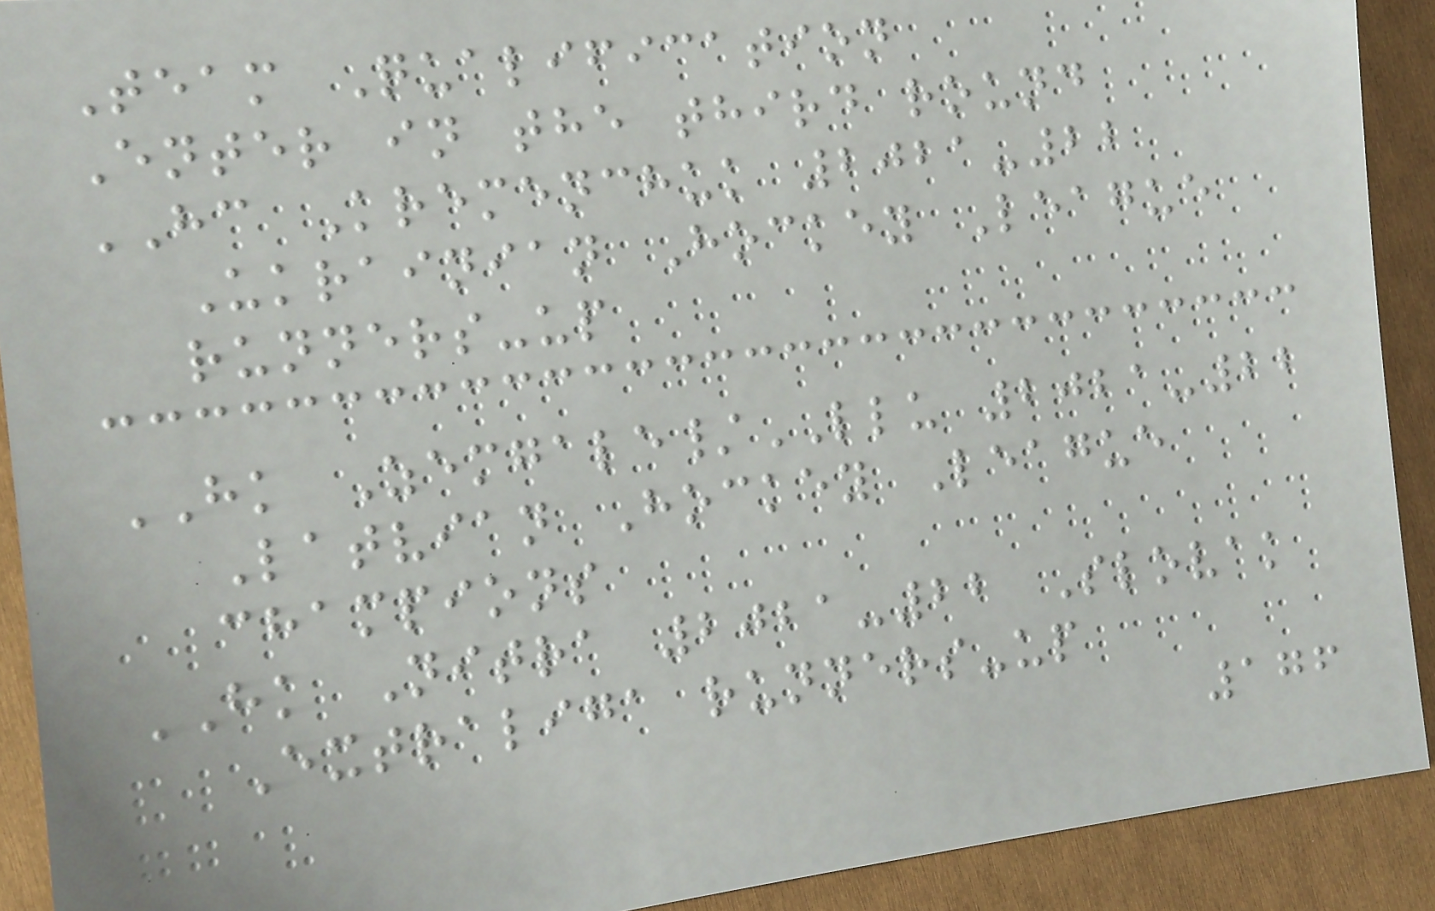Team Qualification
Enter in the third round
HC Kremenchuk 2021-22
Ukrainian Hockey League
runners-up
HK Zemgale/LLU 2021-22
Latvian Hockey League
champions
HK Nitra 2021-22 Slovak
Extraliga runners-up
176
